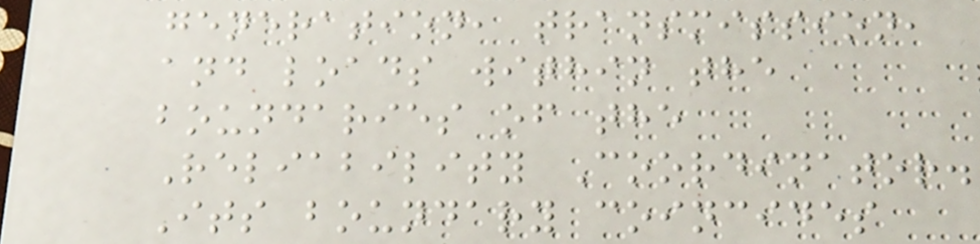generation, transmission,
and loads within the
boundaries of the
Reliability Coordinator.
Its boundary coincides
